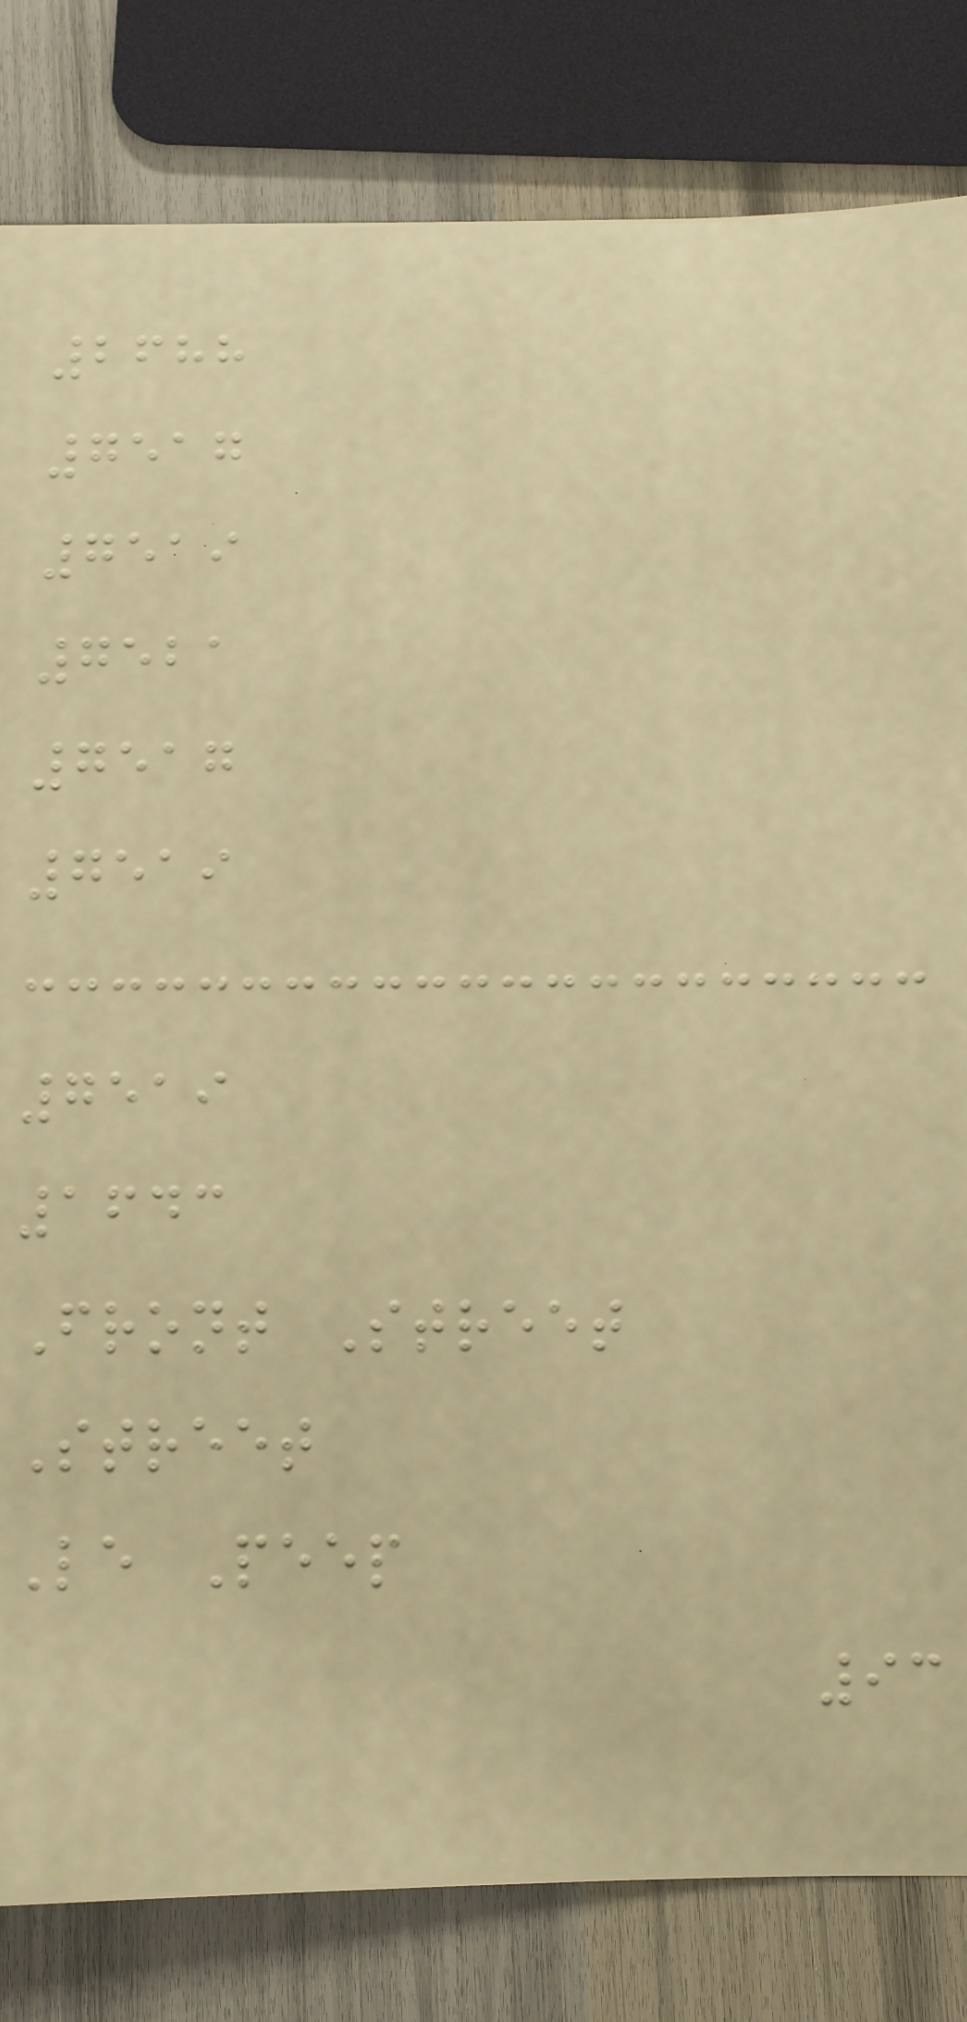2688
7517
7519
7521
7517
7519
7519
1643
Front Street
Street
Le Peep
93
